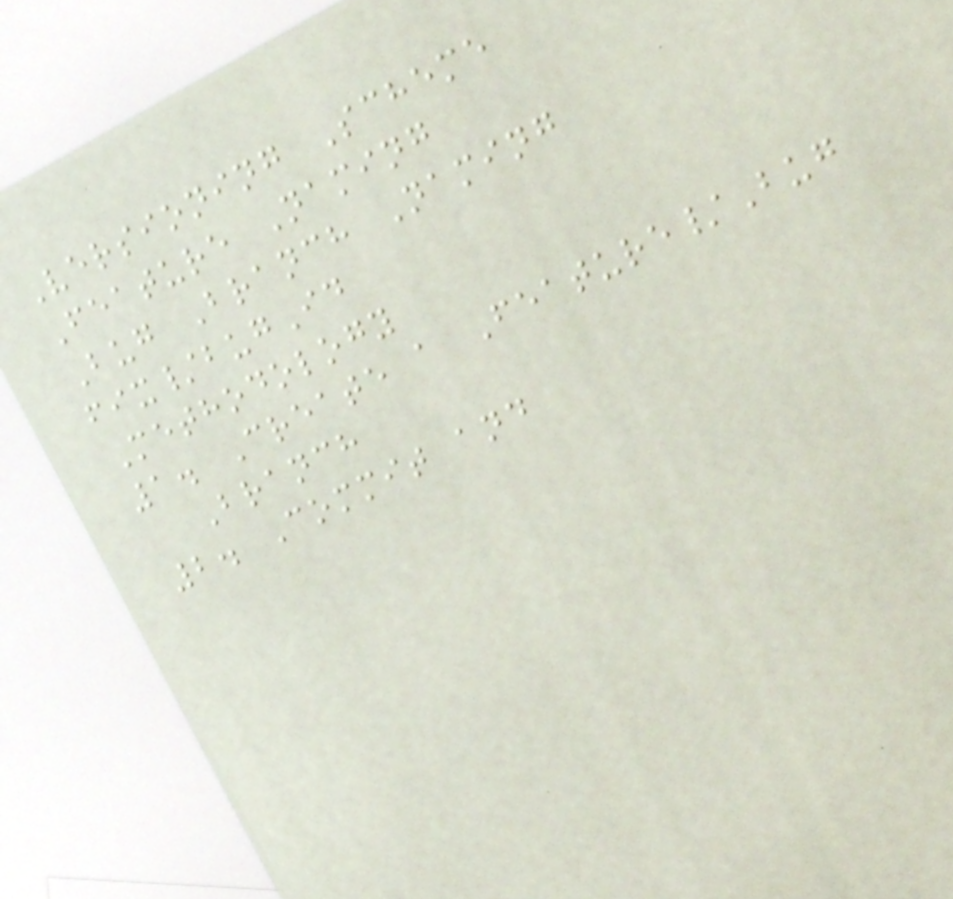Versioning Scheme
Feature Naming
Bug Branch Naming
fix/bugId
Methodology
1. Create a Feature/Bug
Branch
2. Commit and
